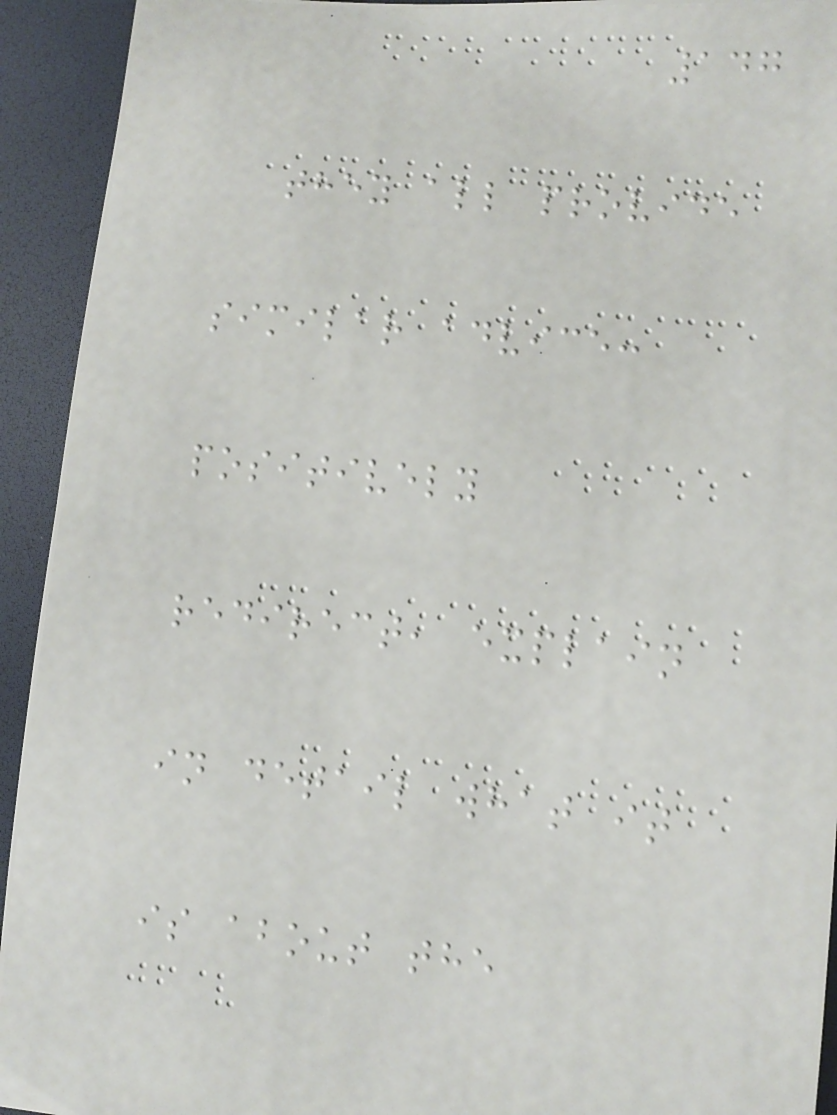147
they all provide
similar advice:
positively
redirect, explain
in detail what it
is about the
